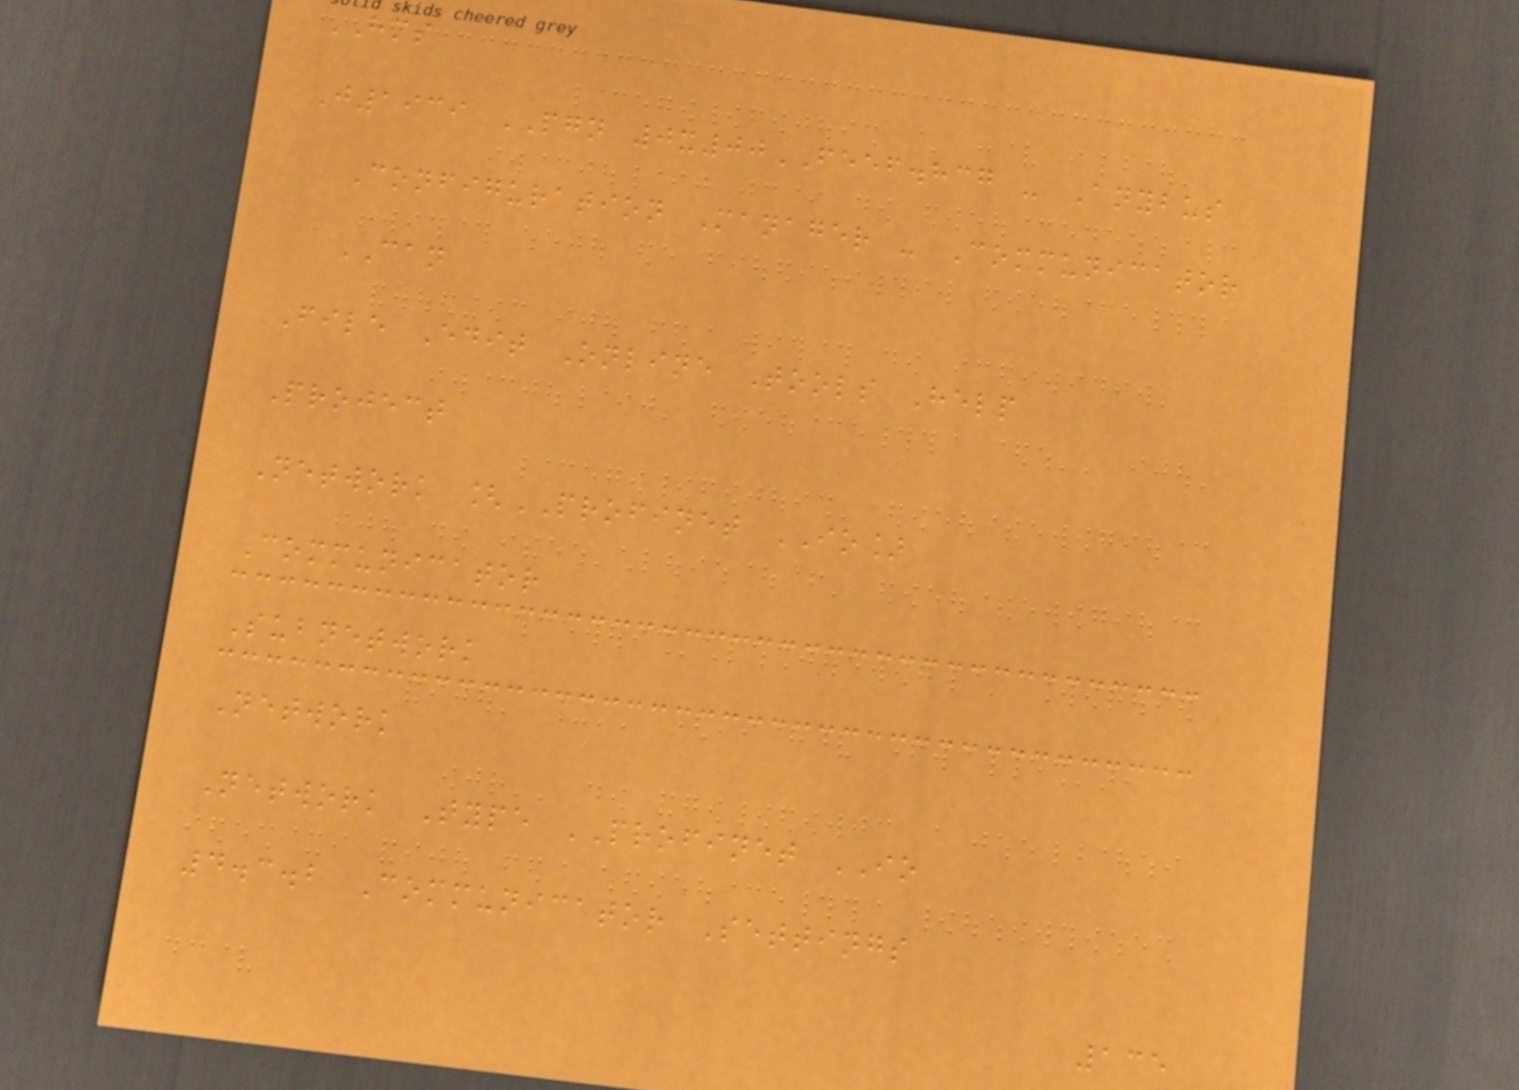HMS
J1939 PGN 0x00FEEF.hcg - Anybus
Configuration Manager - Communicator
CAN
File Edit Online Tools Help
Project
Network [PROFINET IO]
Communicator
Subnetwork
Network
Network Type PROFINET IO
4.3.2 Communicator Settings
135
